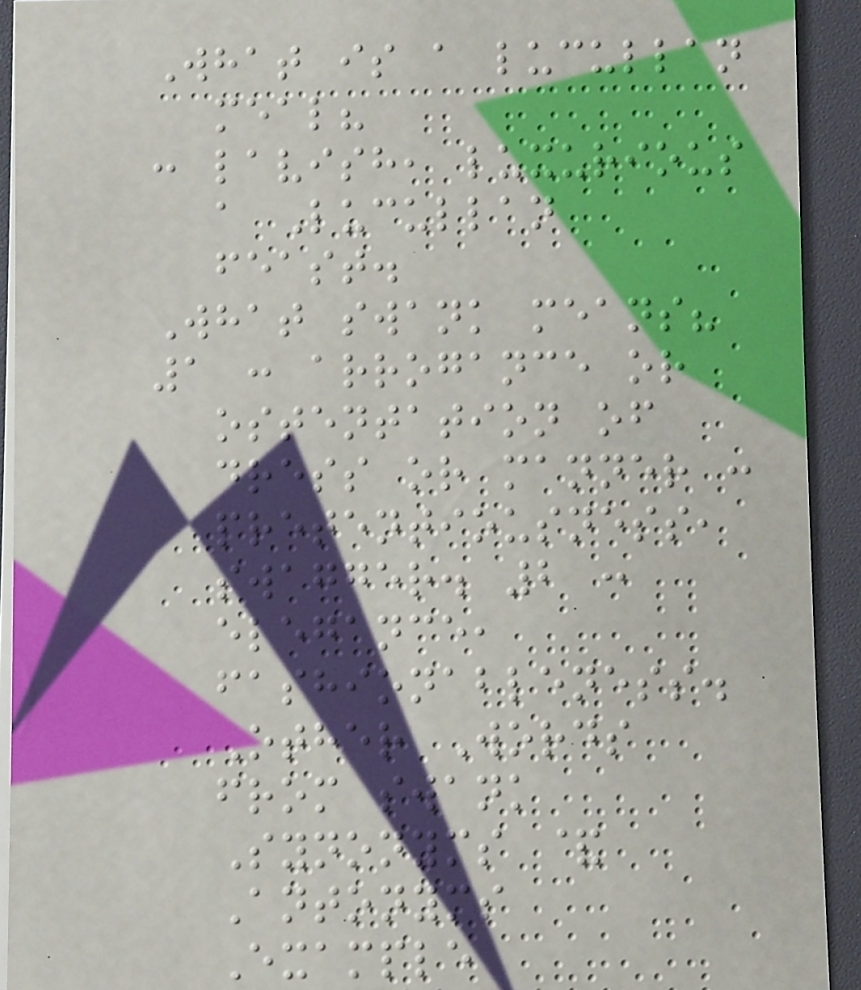What is a lucullan
meal?
: lavish, luxurious
a Lucullan
feast.
What swank means?
1 : arrogance or
ostentation of
dress or manner :
pretentiousness,
swagger. 2 :
elegance,
fashionableness.
Other Words
from swank
Synonyms &
Antonyms
Example
